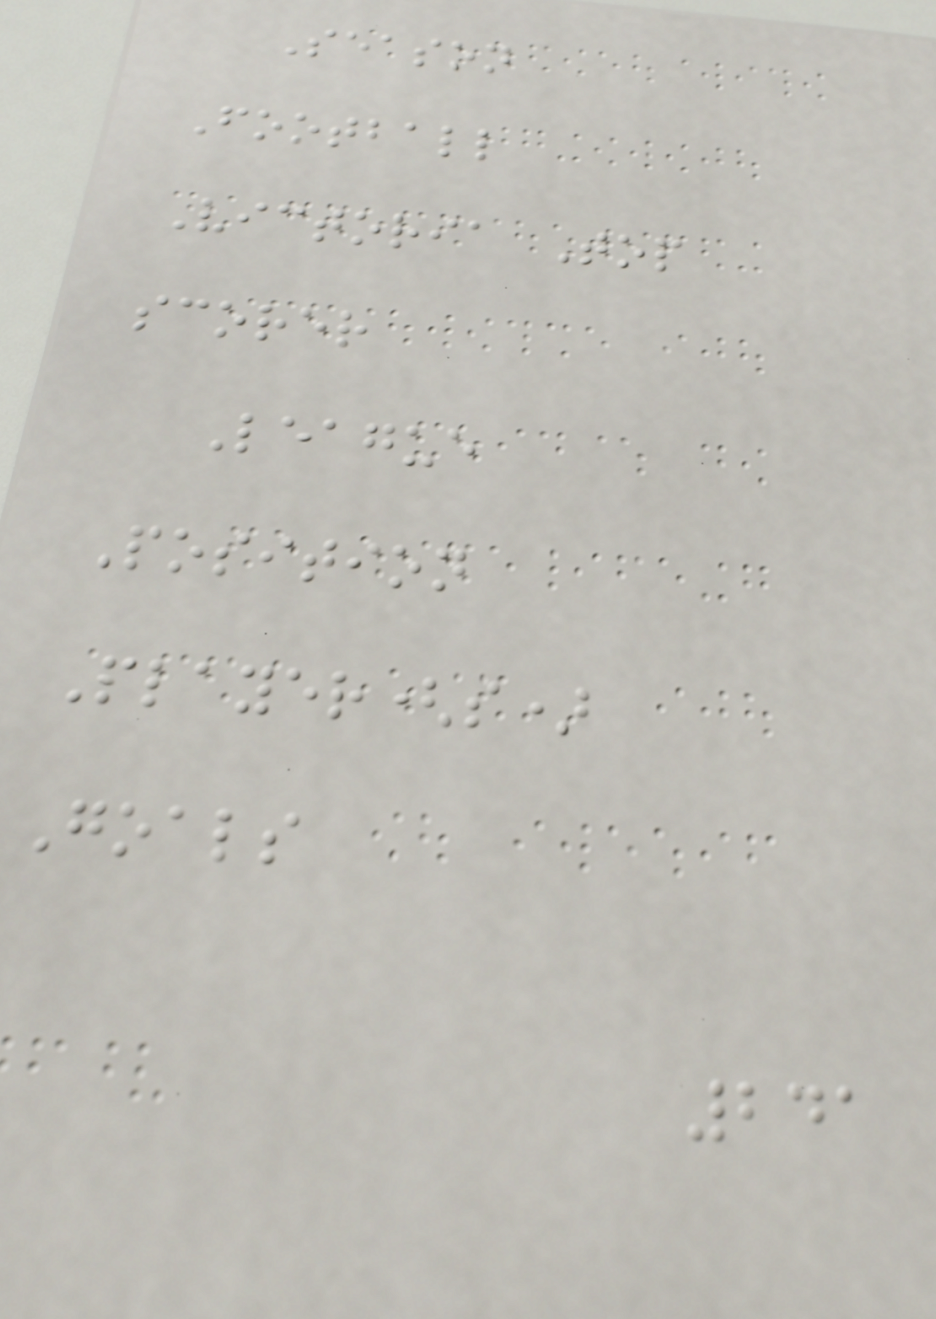Season
Football
Victoria Top
scorer
League
Position
Player(s)
Goals
241
